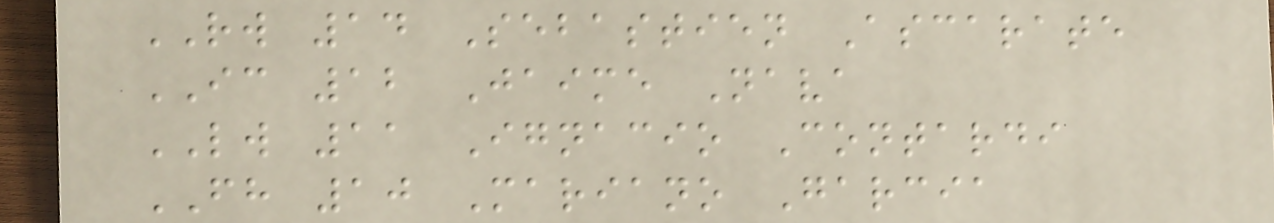RW 14 Sebastien Ascarate
IC 12 Jaime Nava
LW 11 Ignacio Contardi
FH 10 Mariano Garcia
